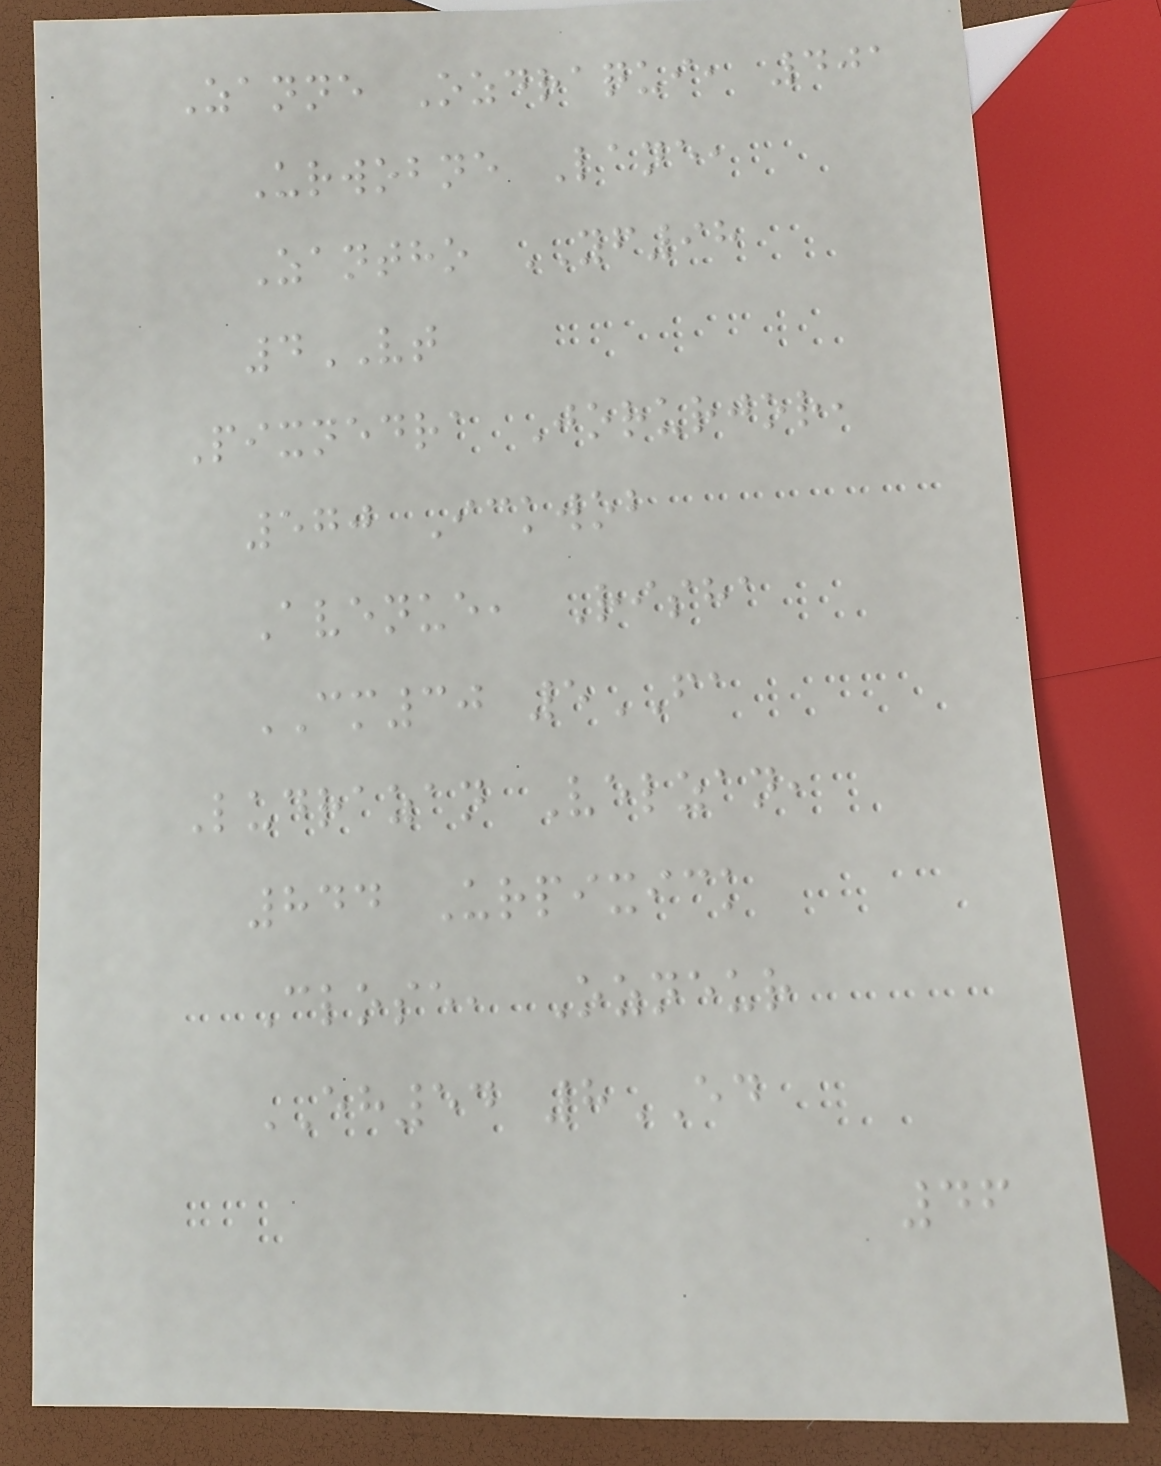Zanne Ozdraqui, 401
Urwobne Lane,
Zantho YF98
4VT
Pixnedra Jorurjor,
570 Ickwob
Avenue, Risha
CM30 5FA
Ludrazan Velzan,
844 Urpixick
Close, Ozneur
EH54 8ED
46
